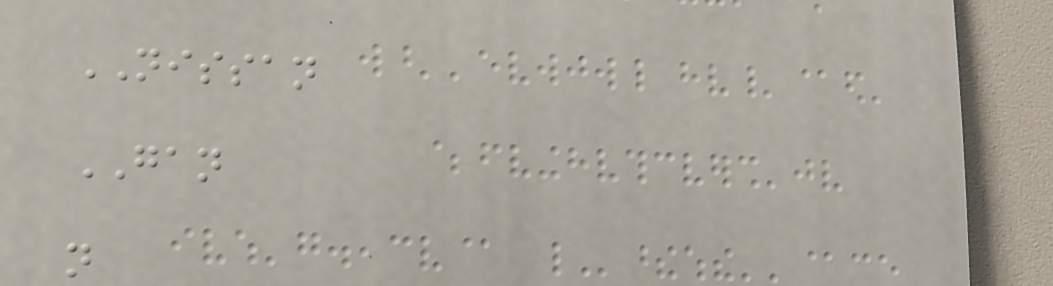NISSAN
GAN
n
